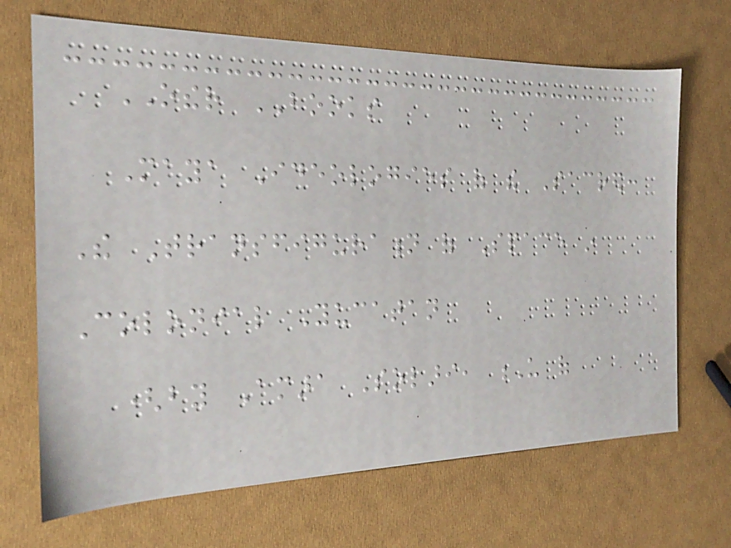OTHER BOOKS
Maya Ideologies of the Sacred:
The Transfiguration of Space in
Colonial Yucatan
(by Amara Solari, U of
